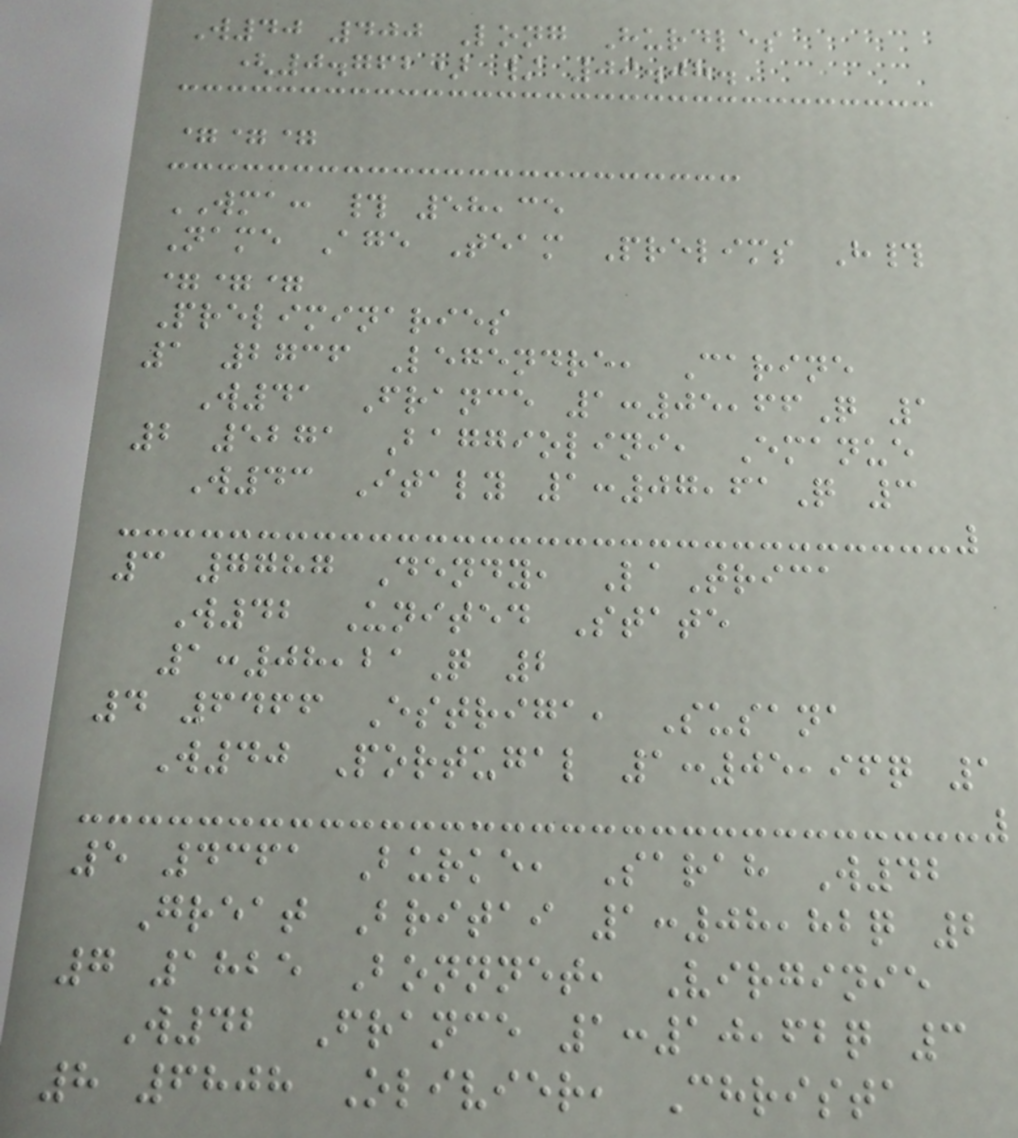W40 400 Long Hurdles
(0.762) / 09.08.
===
WMA: # 58,35
Name Age Team Prelims H#
===
Preliminaries
1 2736 Legendre, Carine
W41 France 1:05,66Q 1
2 5271 Baggiolini, Emanue
W43 Italy 1:07,61Q 3
3 7787 Dendy, LaTrica
W42 United State
1:08,21Q 2
4 6466 Estriga, Susana
W40 Portugal 1:05,96q 1
5 4361 Burke, Sarah W42
Great Britai 1:08,82q 2
7 1825 Bonnnet, Virginie
W42 France 1:10,62q 3
8 6808 Olivier, Christa
